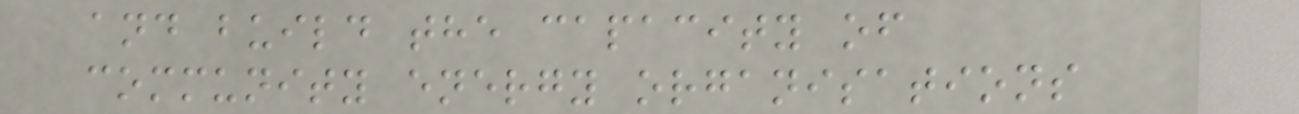and build the capacity of
community energy organisations
